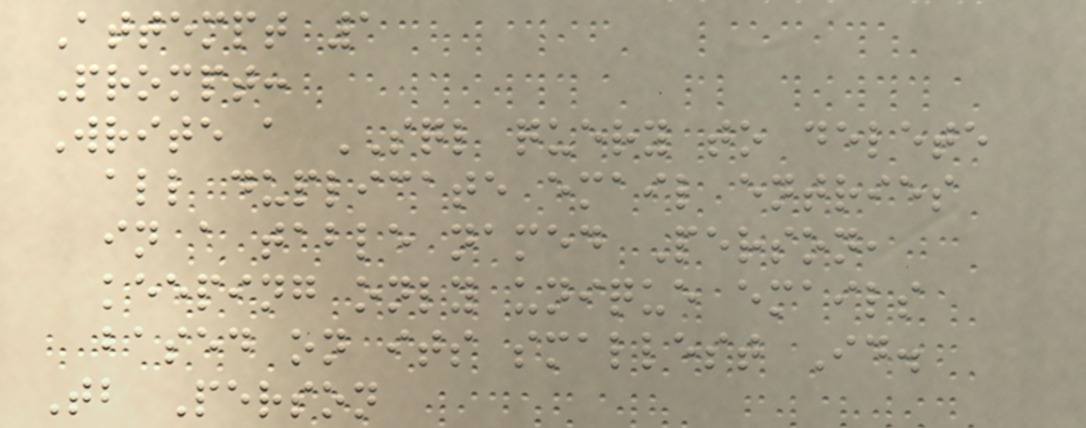Attempt 1
Prompt:
Write a SQL query to delete
all duplicate email entries
in a table named Person,
keeping only unique emails
based on its smallest Id.
Tb Person
